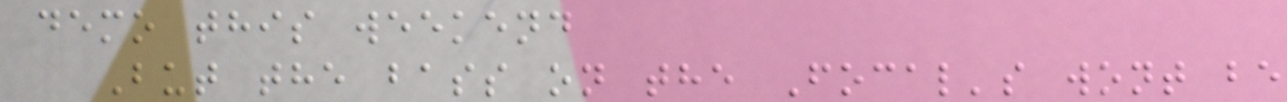demo this weekend
But the bass on the Focal's wont be
